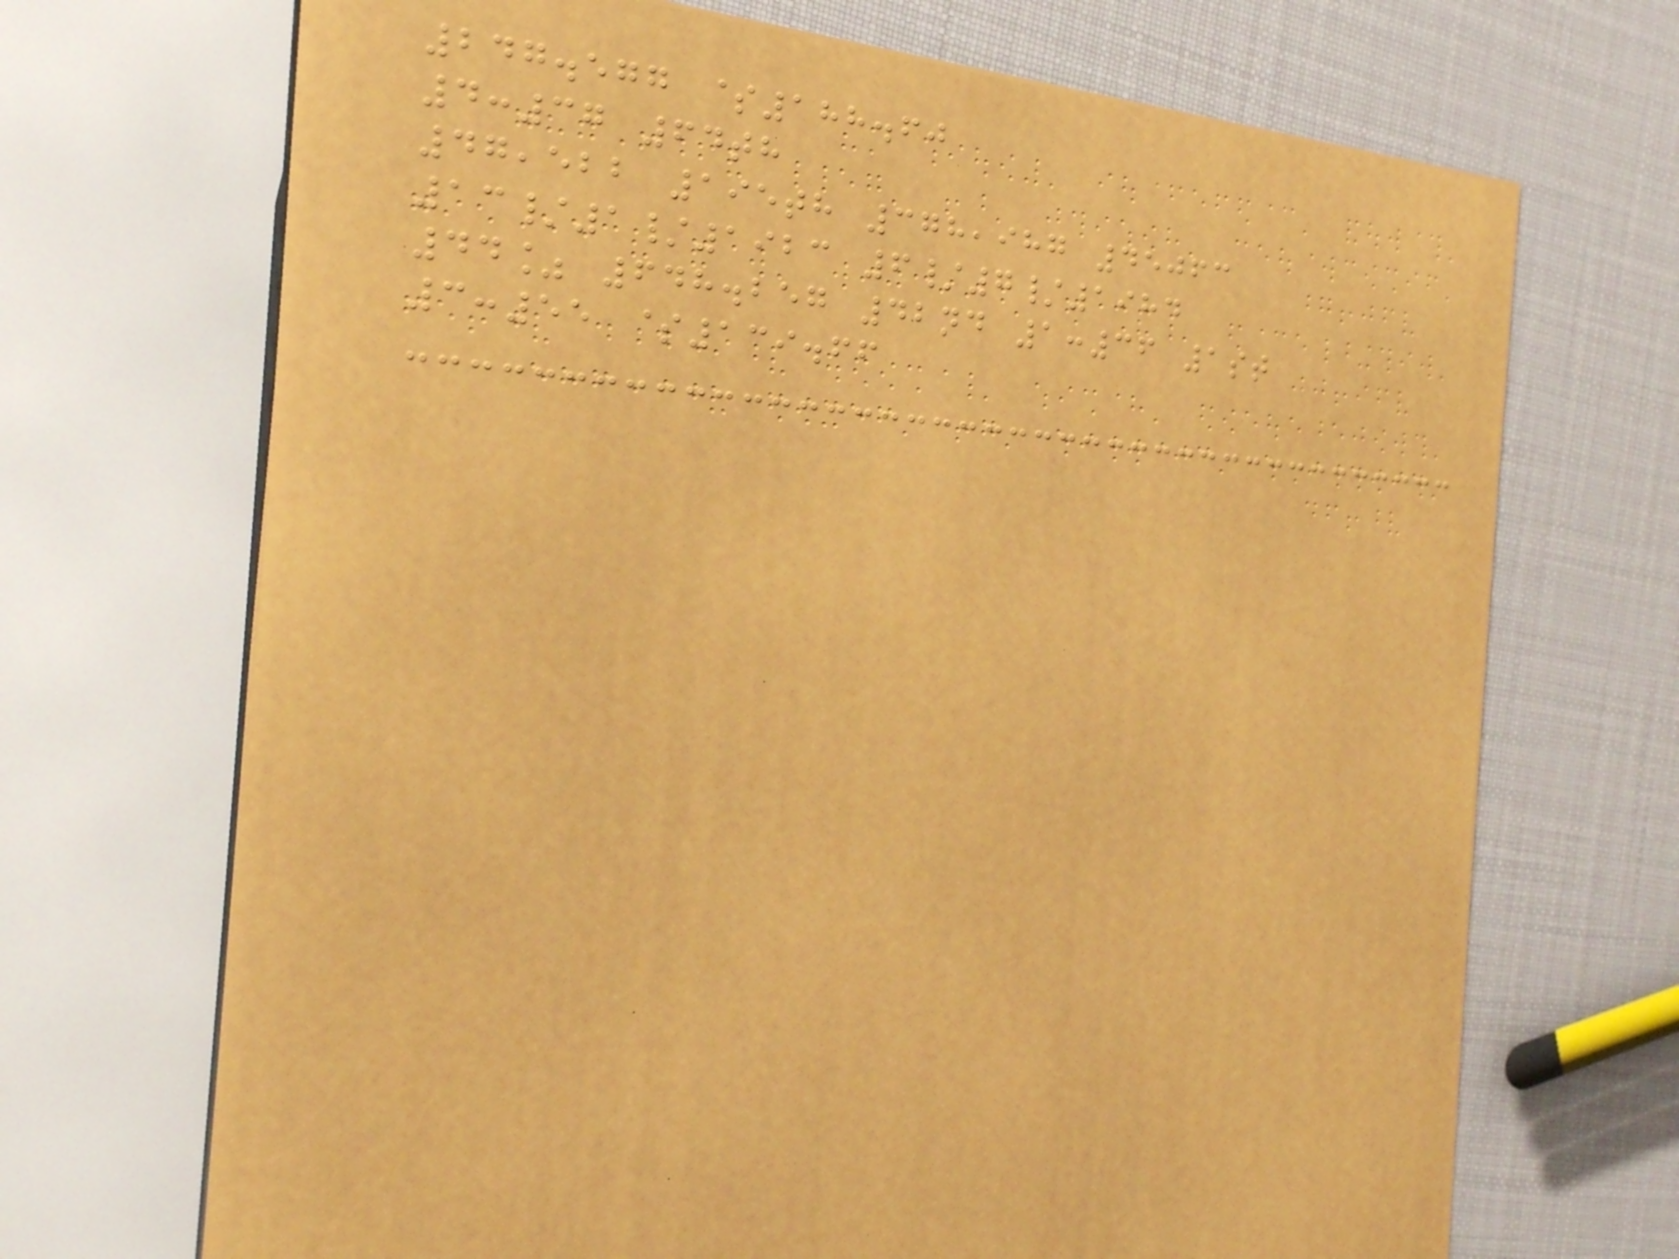247.577 $188.60
4:37 64th
47,522 195th 378,987 45063
13/1/1923 6/7/1984
44% 648.257 42nd 1:36 1st
3:55 $139.66
